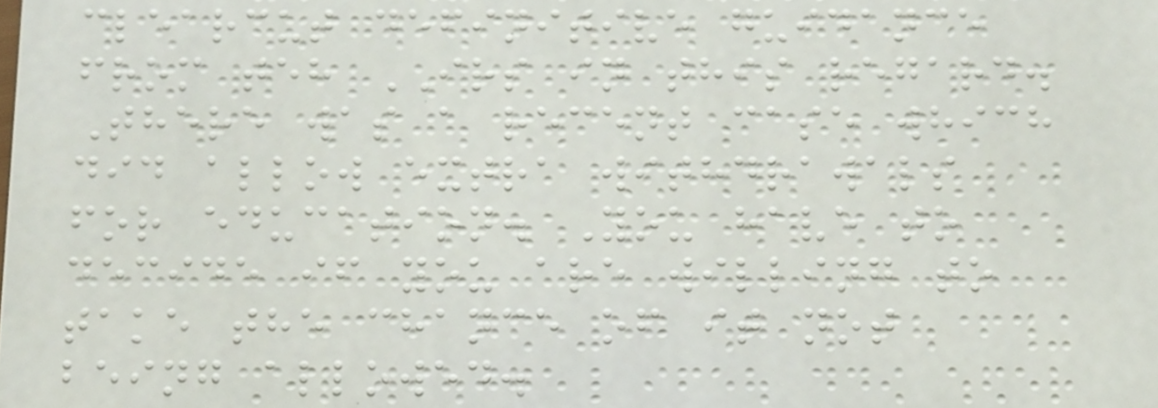clearcut definitive guidance
from teh IRS in this regard.
There was a recent case which
did allow extra withdrawals
for education. You have to
decide if you are willing to
take the chance of it not
being allowed.
